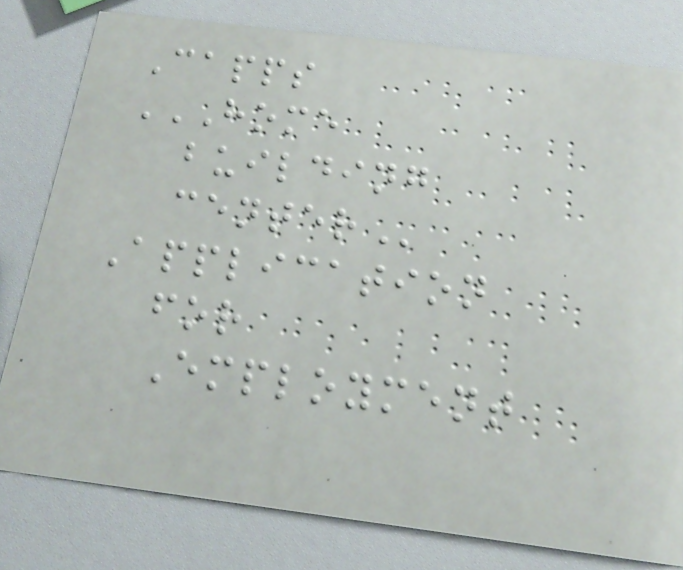Capps
HOME
BUILDING
CENTER
Application
for
Employment
